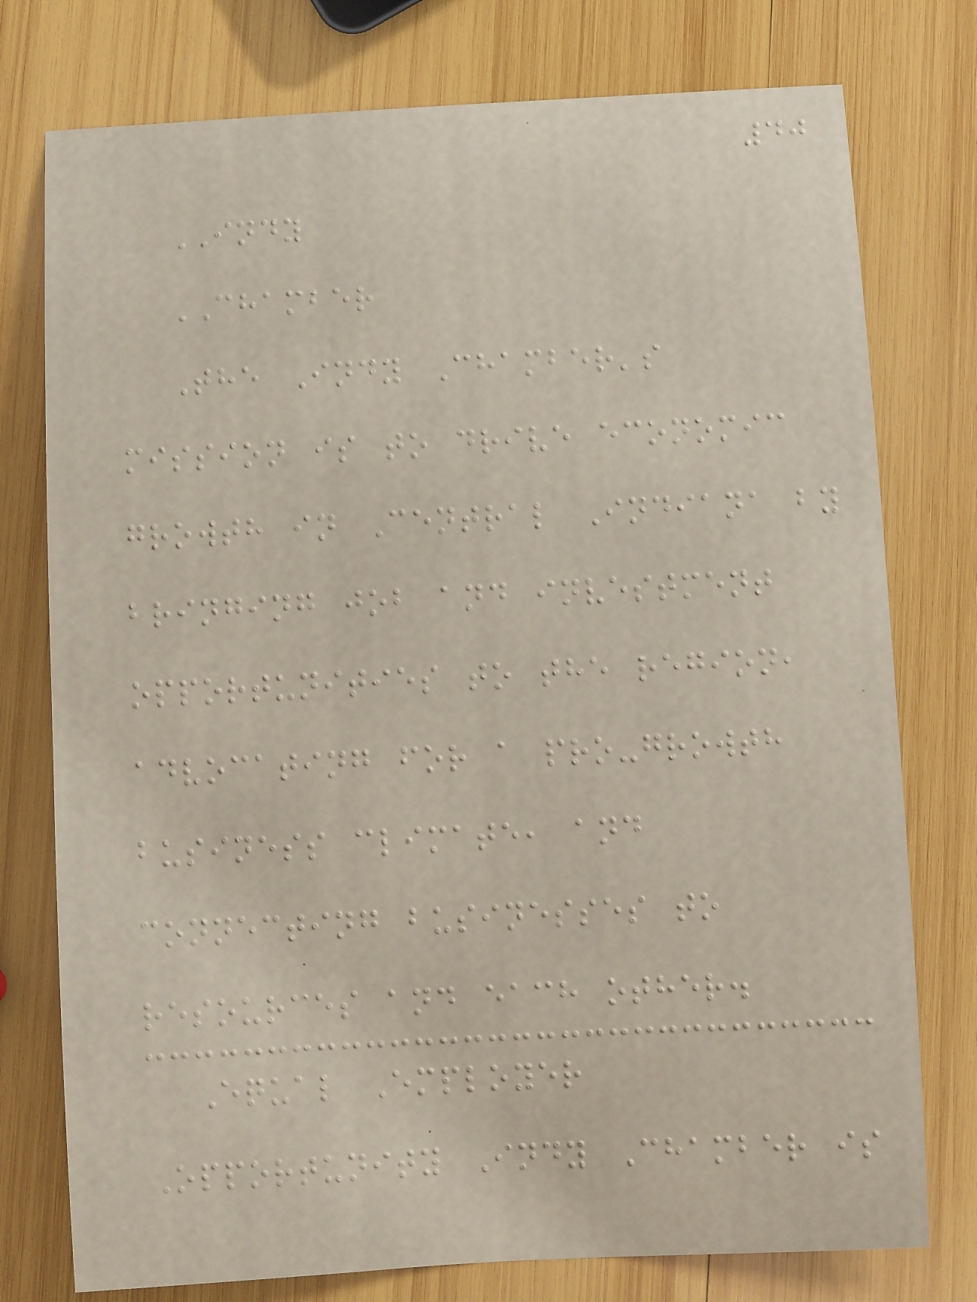40
INDY
CHAMBER
The Indy Chamber's
mission is to drive economic
growth in Central Indiana by
bringing job and investment
opportunities to the region,
advocating for a pro-growth
business climate, and
connecting businesses to
resources and each other.
Equal Employer
Opportunity Indy Chamber is
